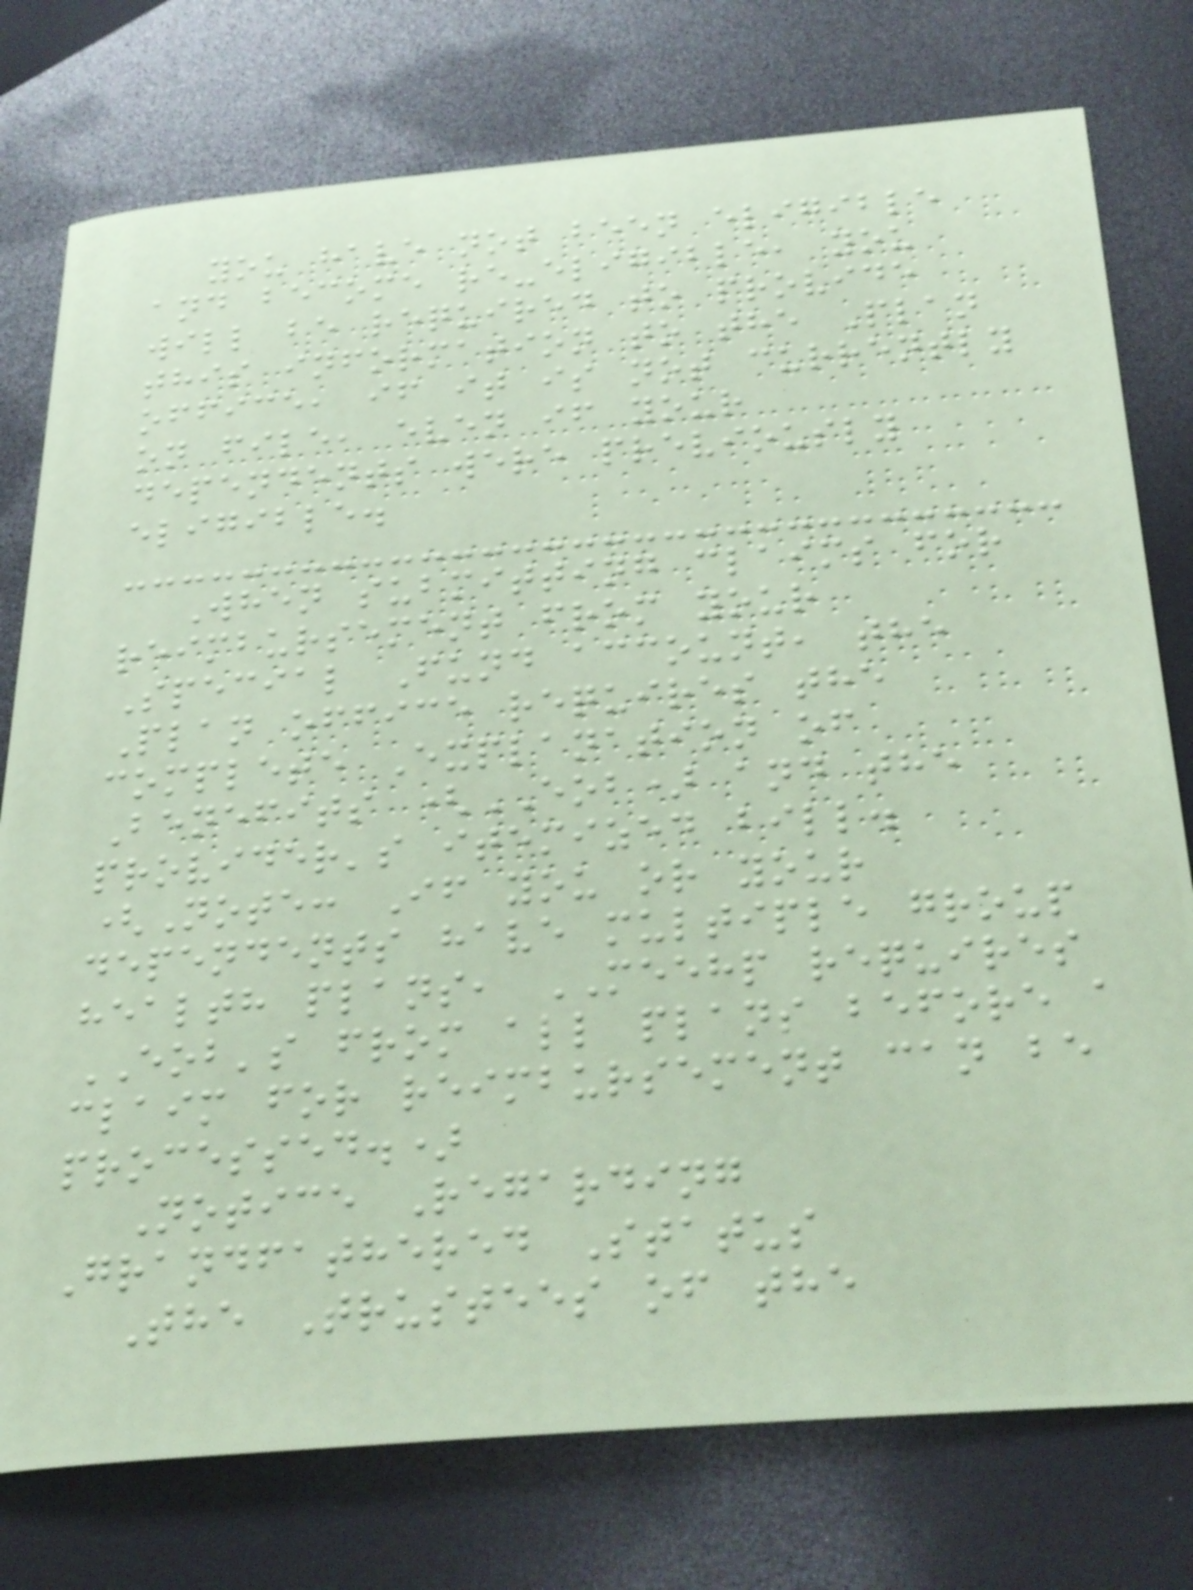you have not been eligible
and become re-eligible, you
will be required to provide
this information to the Plan
office, if it is not currently
on file, even if your
dependents were previously
eligible.
When submitting claims for
reimbursement from your
Special Fund account, the
Plan office requires the
complete Explanation of
Benefits (EOB) and the
provider's itemized bill.
(Note: If you or your
dependents have multiple group
health plans, MEEHP requires
EOB's from all plans before a
claim for reimbursement can be
processed.)
Notice Regarding
Grandfathered Status
The Trustees of the
